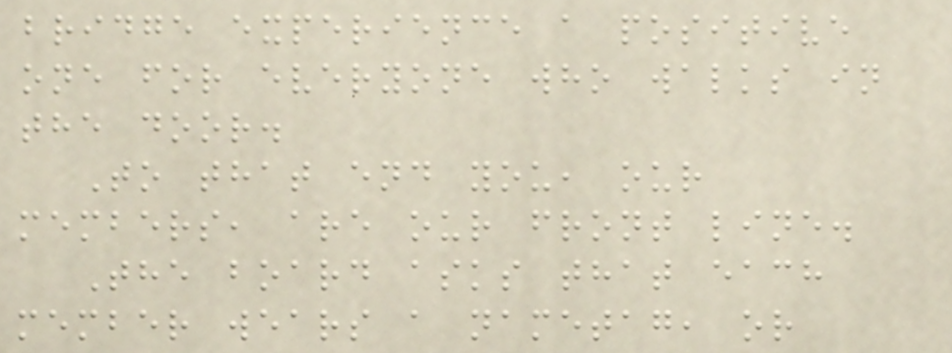bridge experience a positive
one for everyone who walks in
the door.
To that end you, our
members, are our front line.
The board asks that each
member wears a nametag, or
